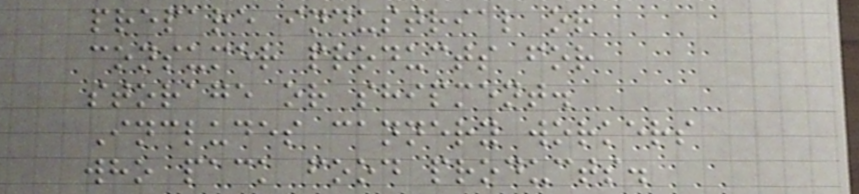prepare industrial or
consumer products for
storage or shipment.
Includes cannery workers
who pack food products.
